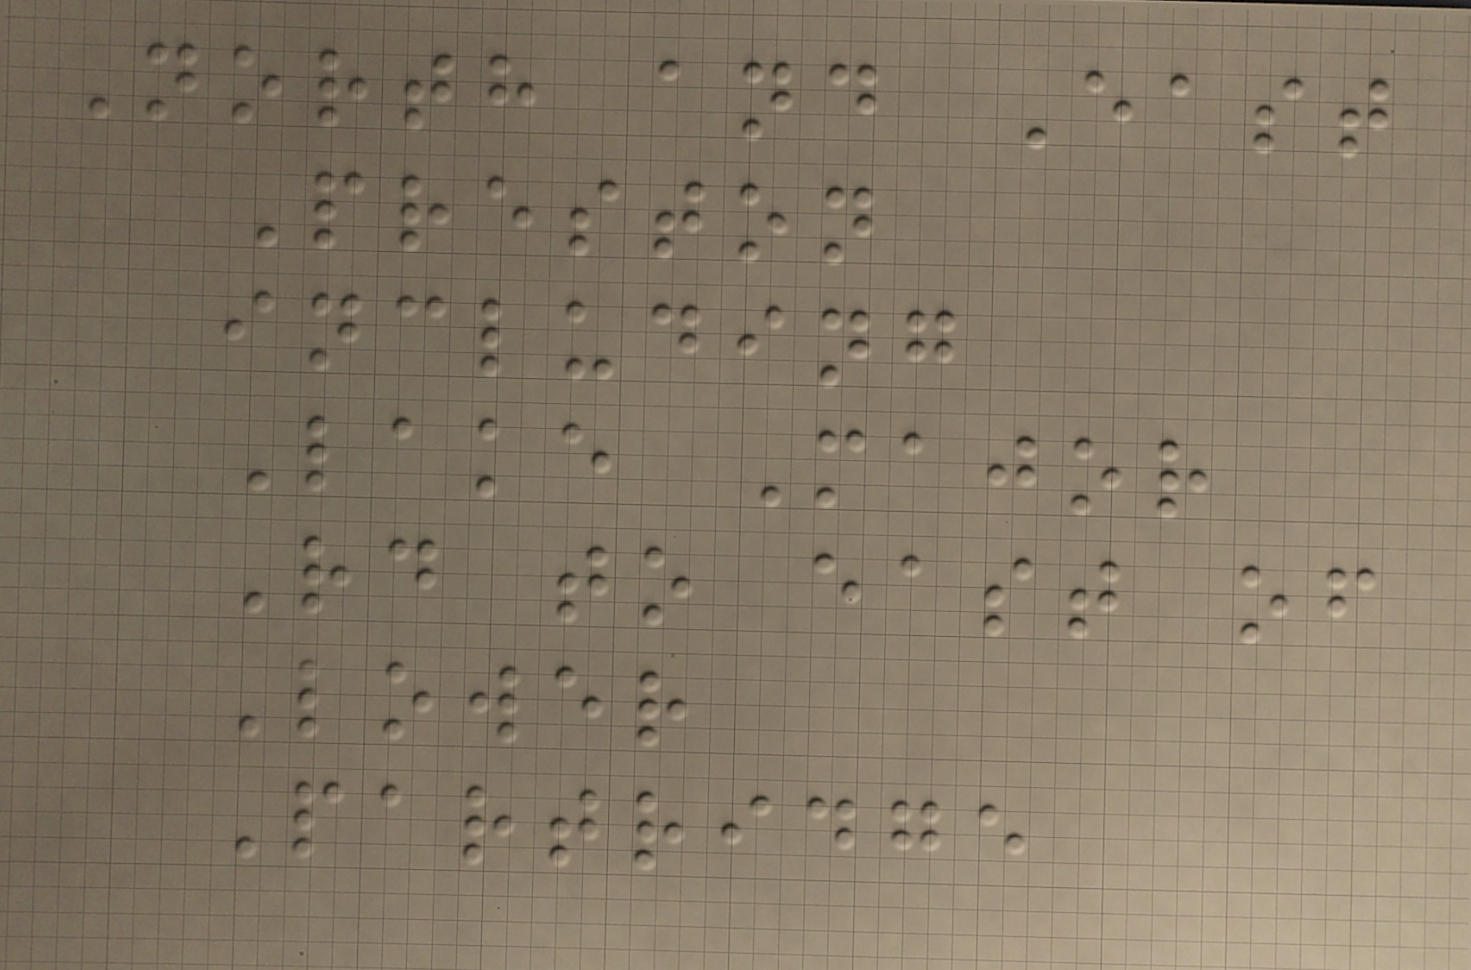North and East
Preston
including
Lake Major
Rd to east of
Lower
Partridge
